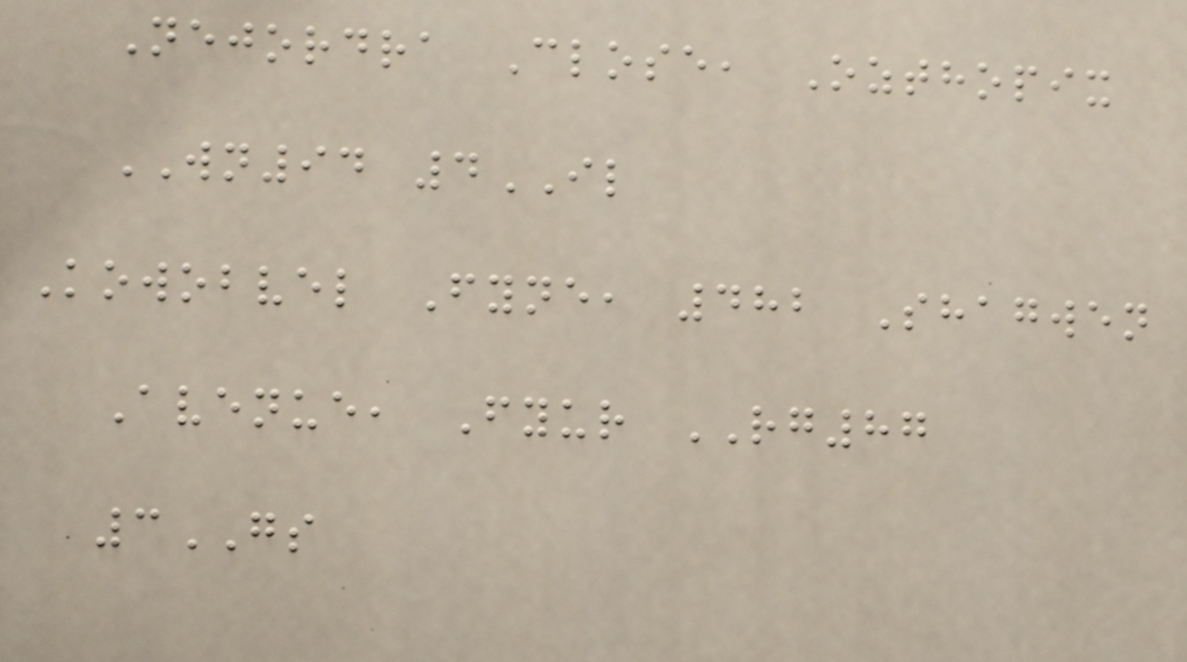Nejordra Close, Ozthopix
WN94 4IL
Kowobvel Fyne, 482 Shagwen
Avenue, Fyur RG87
3GS
